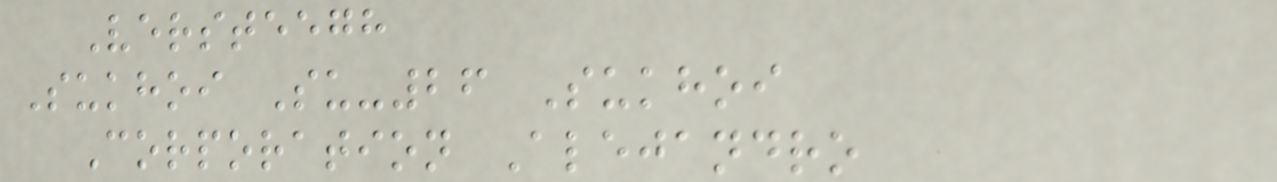Versteegh
Sukhoi Su-26 Sukhoi
Corporation Alejandro
